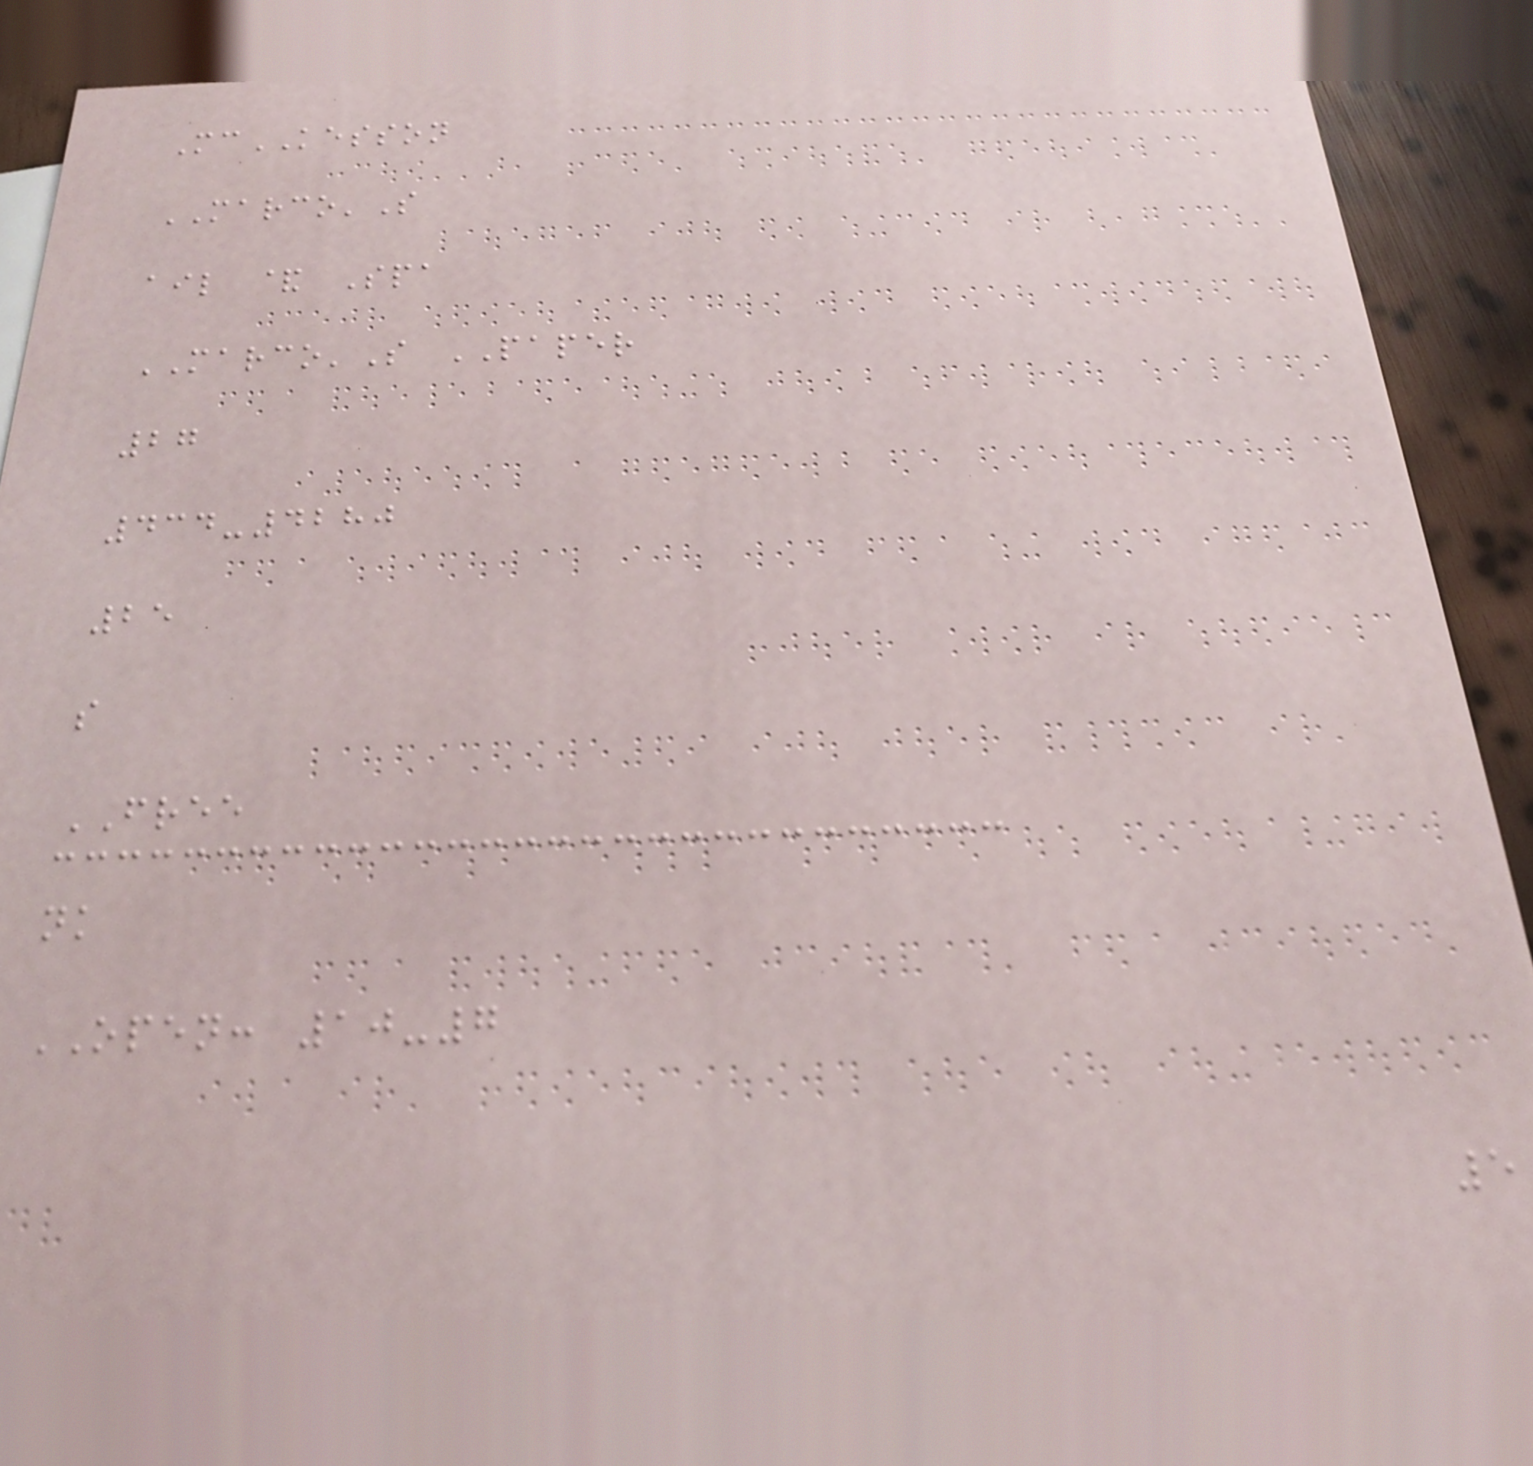McKESSON
MARCO'S
ail & Spa
MARCO'S PAPER
27
434-4280
25
s
FREE
nk
OPEN: 10-7
5
